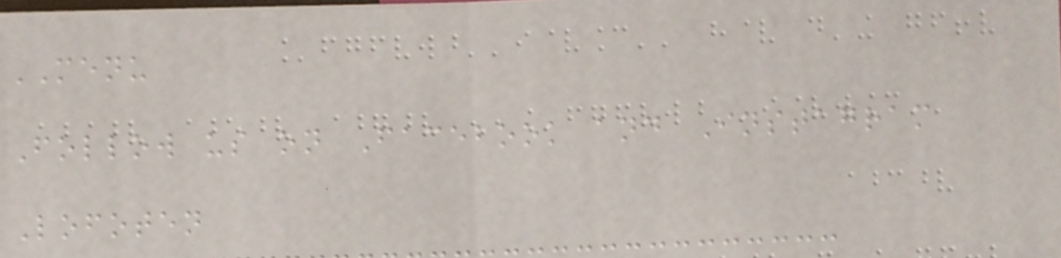MENU
Follow us on Facebook and Instagram
Lofoten
